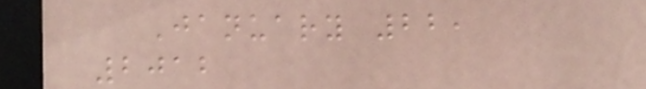January 22,
2012
